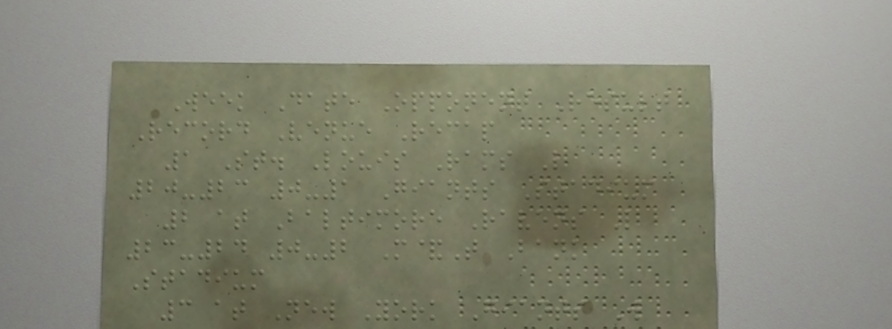Week Date Opponent Result
Record Venue Recap
1 St. Louis Rams L
20-23 0-1 Giants Stadium
2 at Baltimore Ravens L
23-24 0-2 M&T Bank
Stadium
3 at New York Giants W
